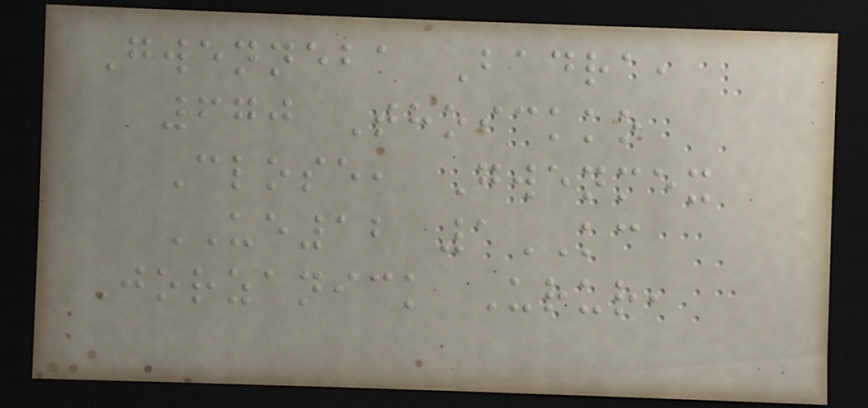Gwenneba Badra,
670 Thoickko
Close, Gwenmex
UE12 1KC
Jorzanick Urur,
